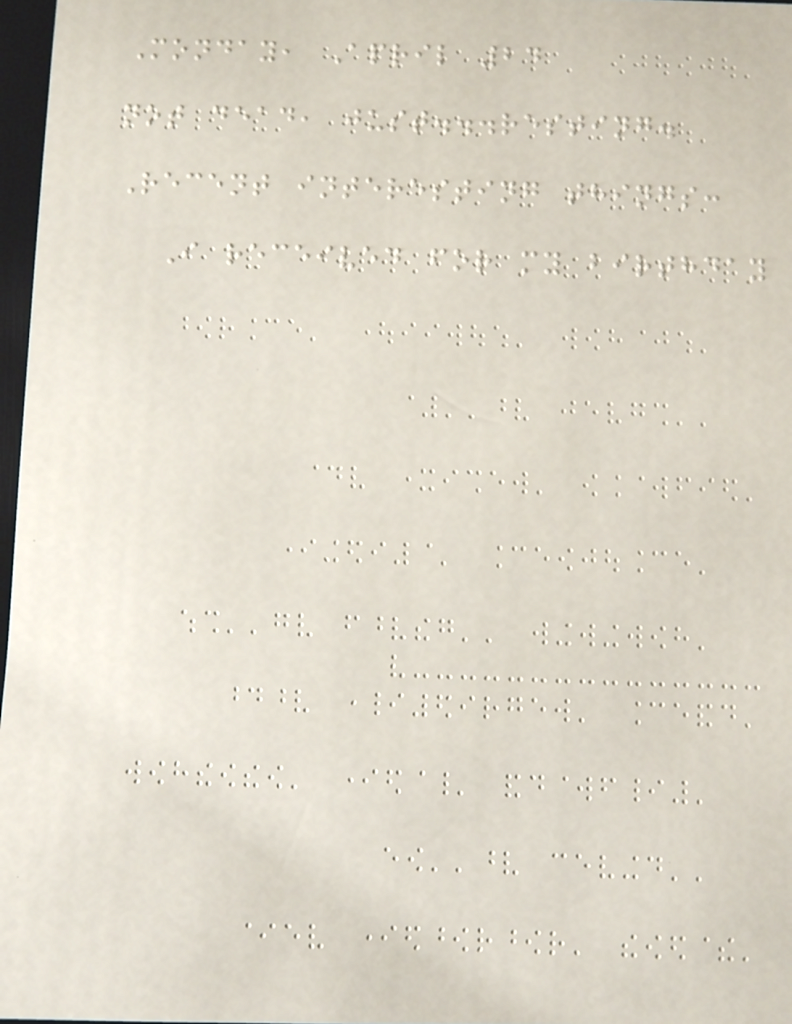Monday, April 24
not dead, just...resting.
Recent interesting things:
I received for my birthday
